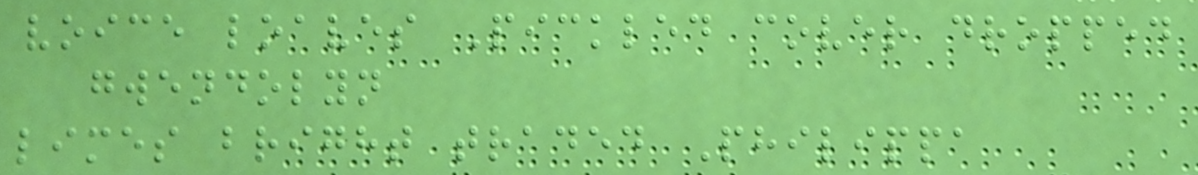voice loaves Pickled cover dropped
gwendolyn
limes bright traded Philippa
